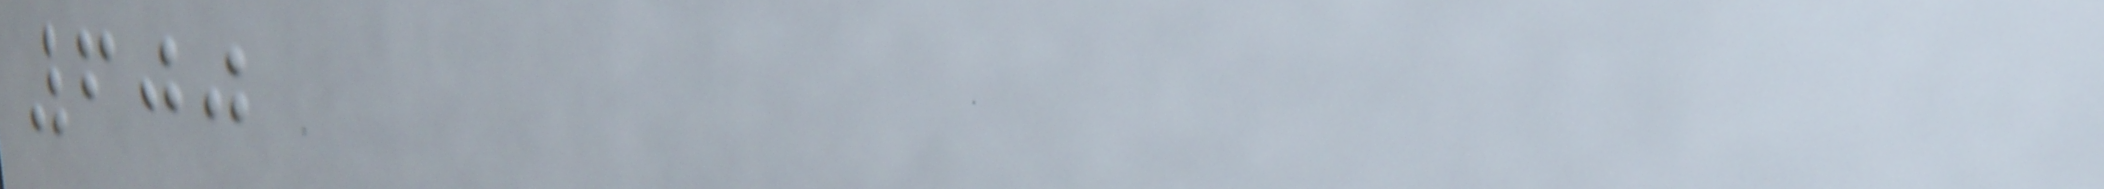600
